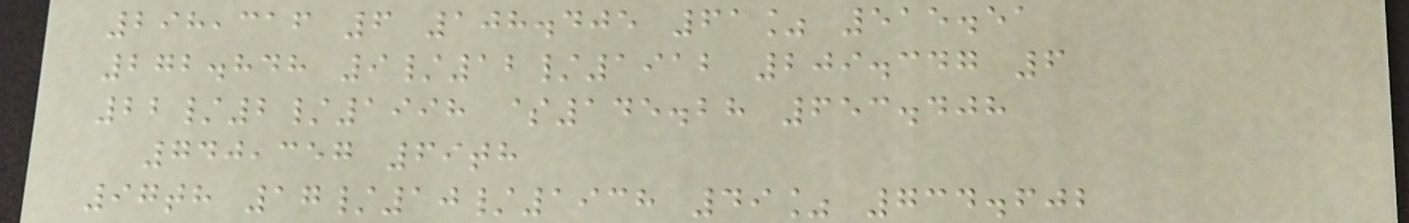298,316 6 108.405 61% 515.51
272.848 9/12/1912 209.347 6
22/2/1998 $145.28 653.408
740,357 69th
97th 17/10/1938 49% 734.602
